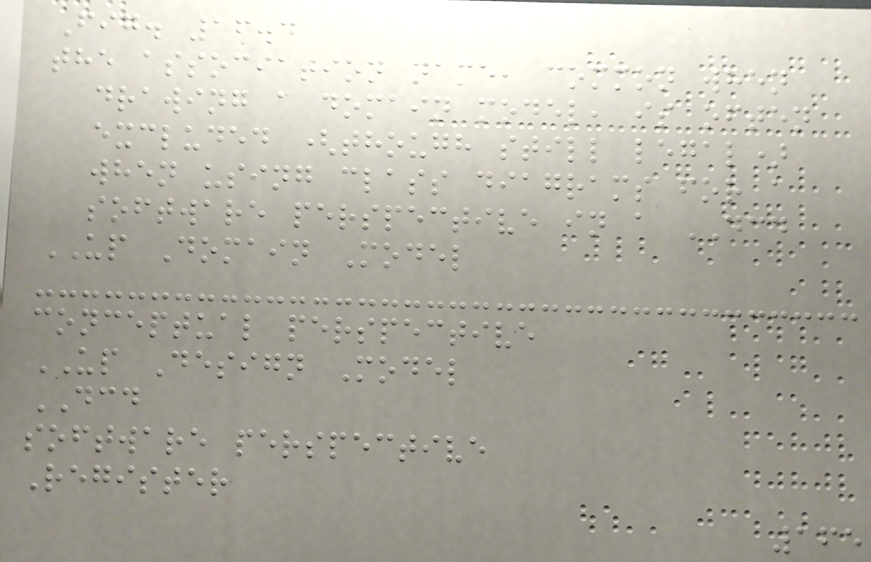Fig. 16.4
the association name, common when
drawing a domain model, is often
excluded (though still legal)
when using class diagrams for a
software perspective in a DCD
UP Domain Model
conceptual perspective
UP Design Model
DCD
software perspective
Register
165
